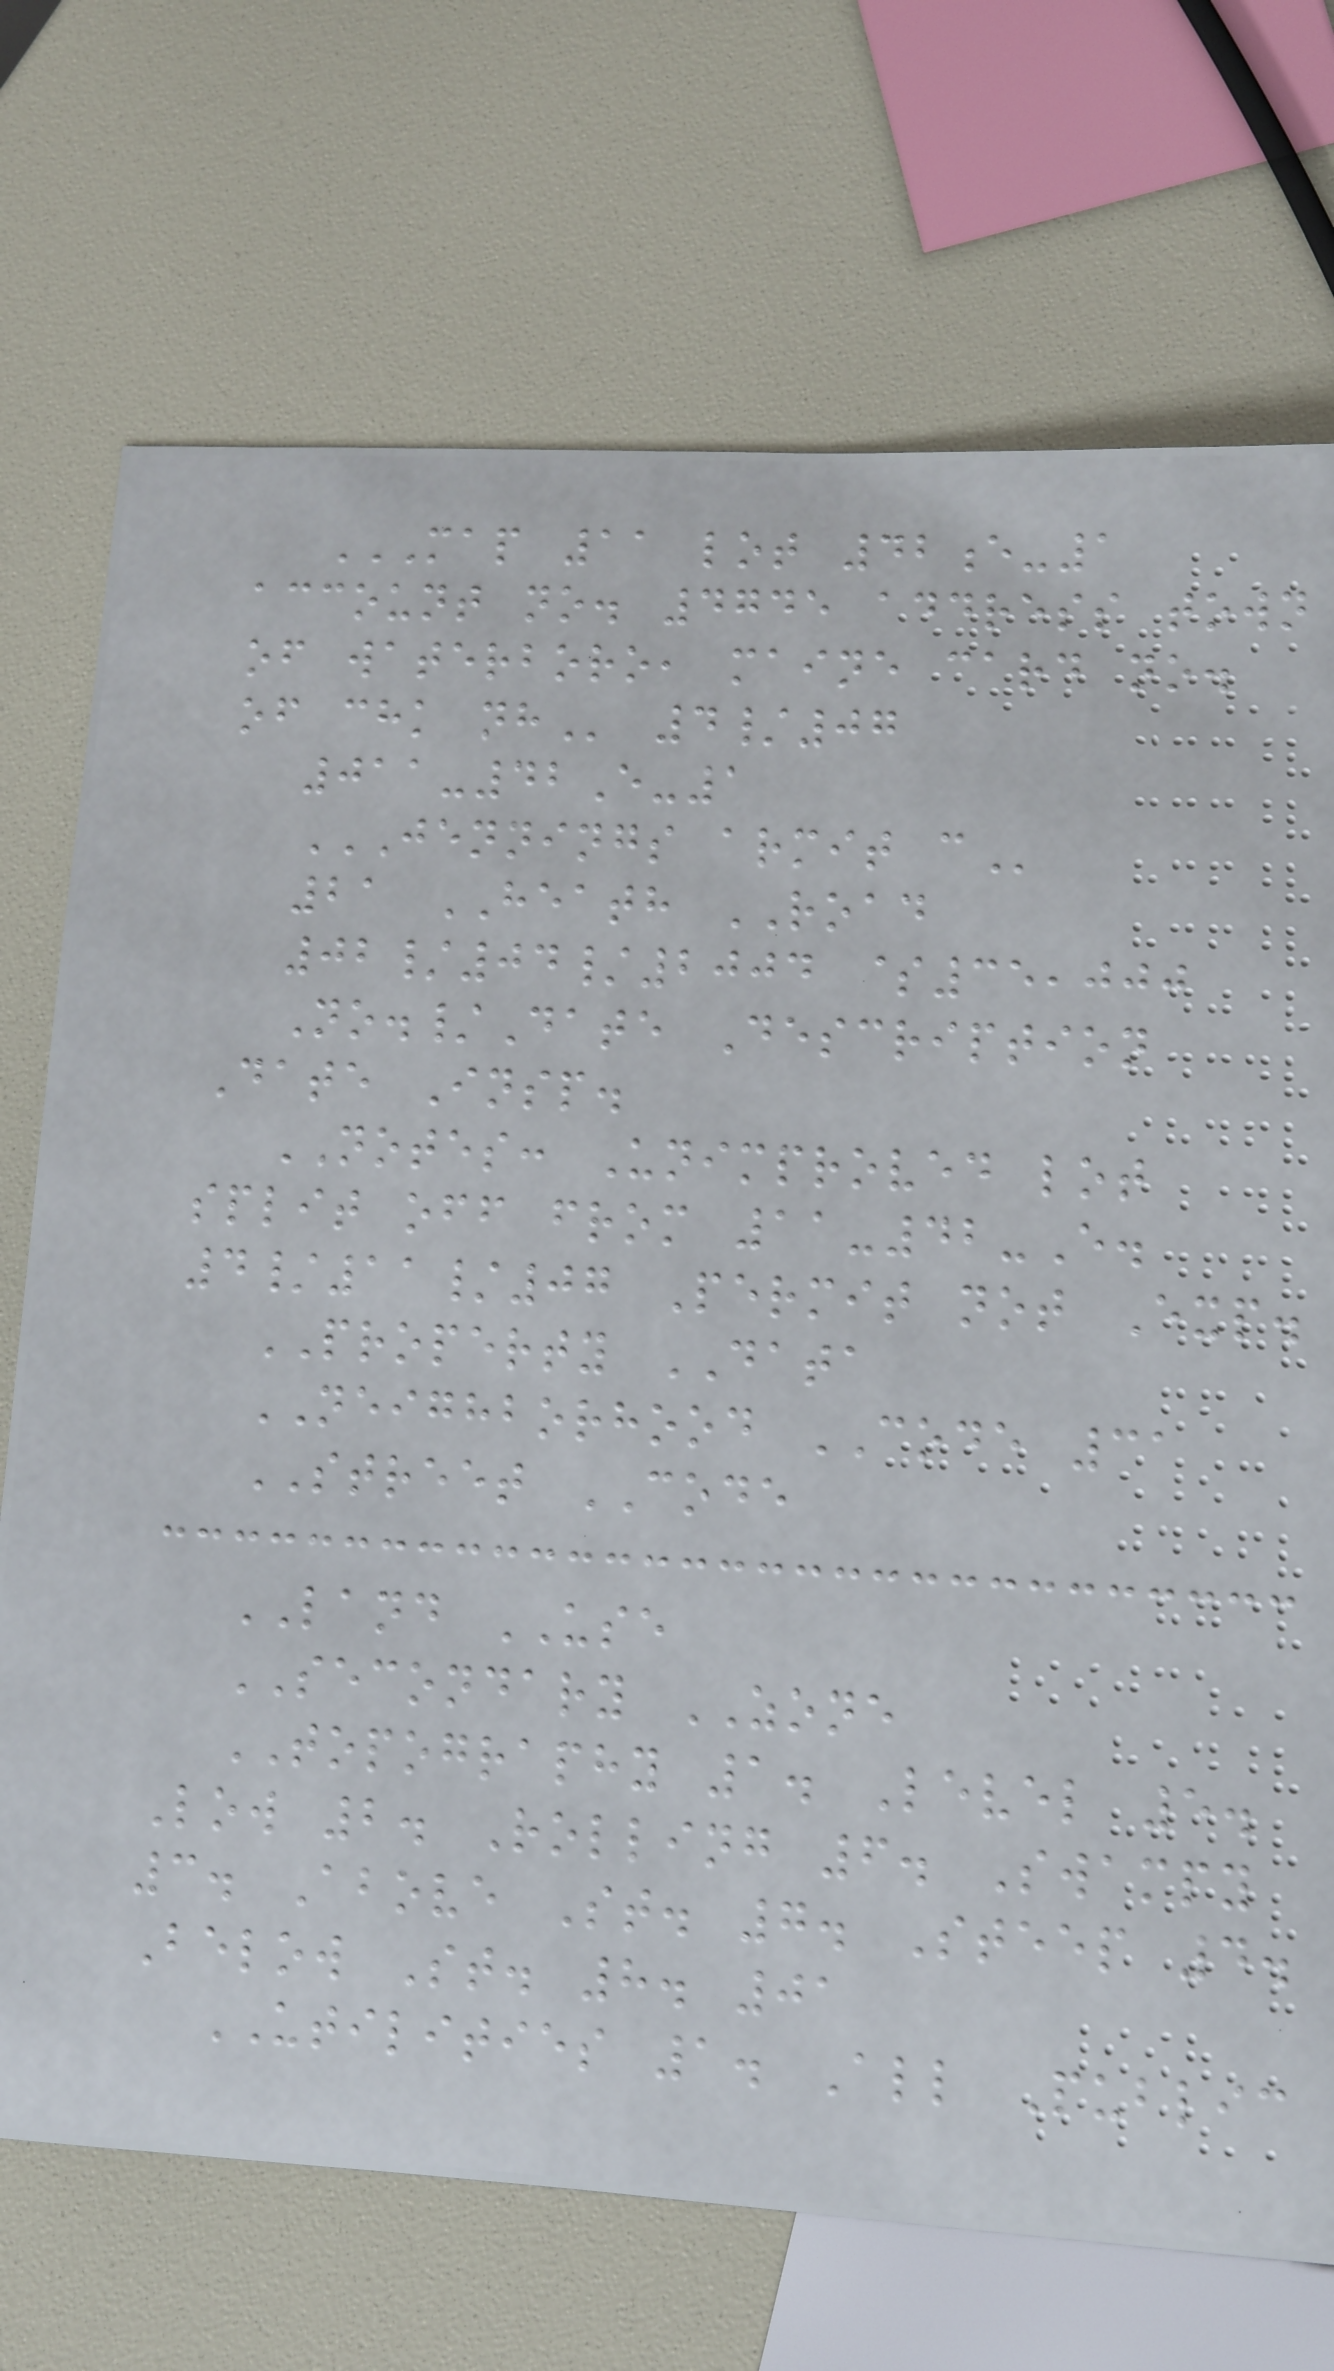MAP 11 LOT 42E-1
ACCOUNT NO. 4745 ADDRESS TOWN
OF WATERBORO, MAINE CARD NO.
OF CHK NH 4/07
011-42E-1
JENNINGS ARMIT C
21 HEATH ROAD
02/04/2004 $35,000
No./Date Description
Date Insp.
NOTES: Unimproved lot
split off from 11-42-E.
4/11/07 Permit not Exp.
PROPERTY DATA
NEIGHBORHOOD CODE 31
STREET CODE
LAND USE
SECONDARY ZONE
TOPOGRAPHY 1. Level 5.
Low 2. Rolling 6. Swampy
3. Above St. 7. Steep 4.
Below St. 8. 01
UTILITIES 1. All Public
